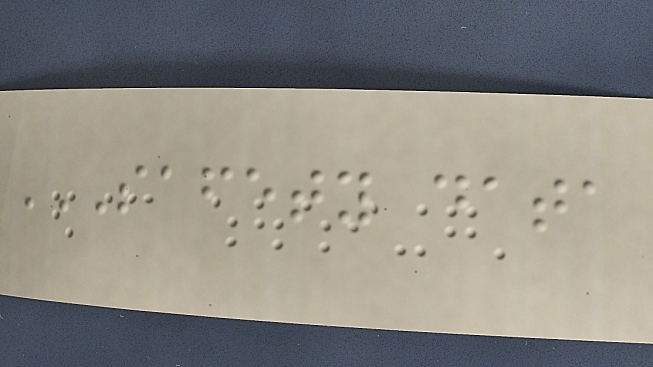SAFETY DATA
